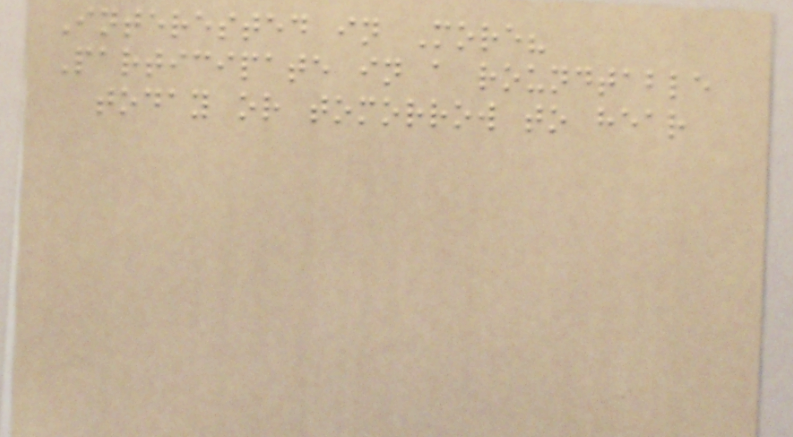Interested in More?
Participate in a roundtable
today or tomorrow to hear
